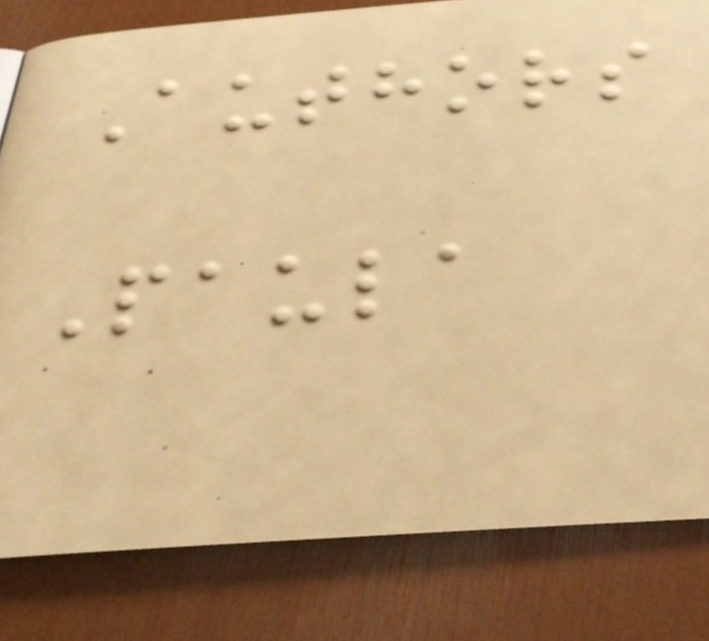Authors
Paula
